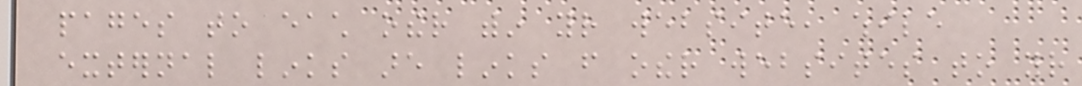pages to each other within your website, while
external links are links from other websites to your
